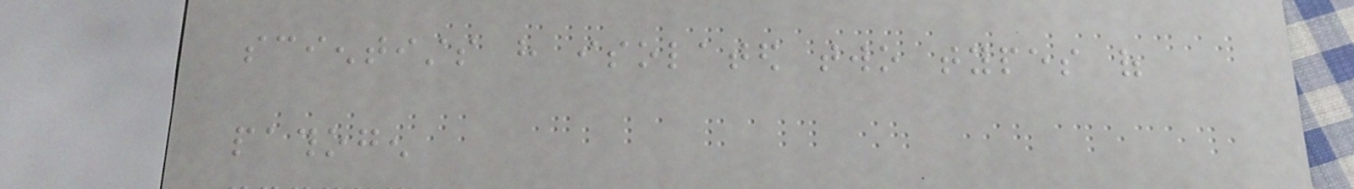scientists have isolated two types of
pathogen
